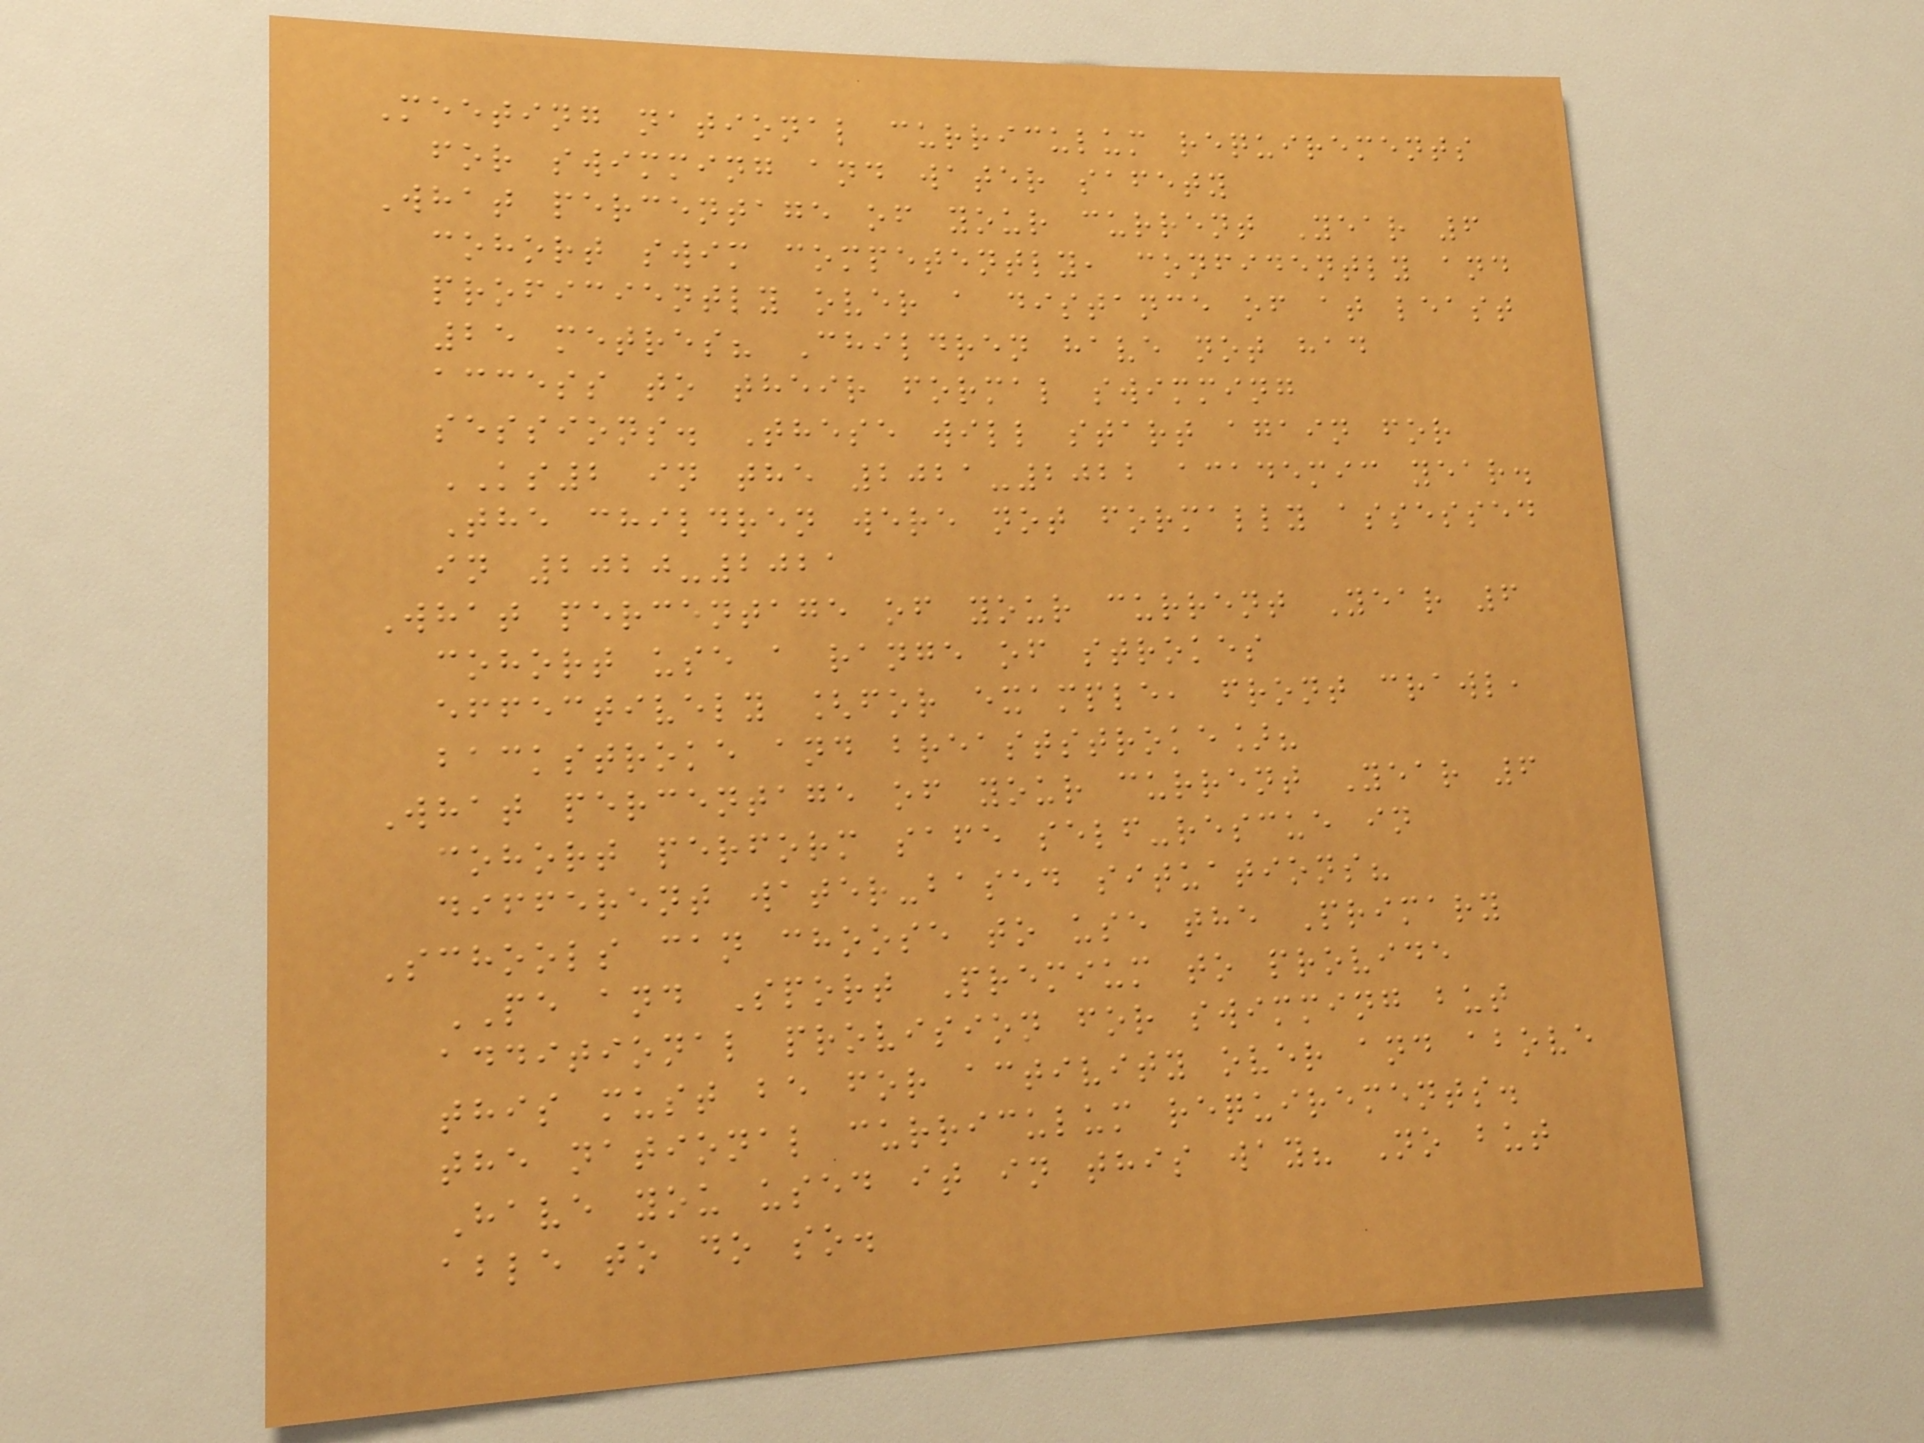Meeting national curriculum requirements
for swimming and water safety
What percentage of your current Year 6
cohort swim competently, confidently and
proficiently over a distance of at least
25 metres? Children have not had
access to their formal swimming
sessions. These will start again for
KS2 in the 2021-2022 academic year.
The children were not formally assessed
in 2020-2021
What percentage of your current Year 6
cohort use a range of strokes
effectively [for example, front crawl,
backstroke and breaststroke]?
What percentage of your current Year 6
cohort perform safe self-rescue in
different water-based situations?
Schools can choose to use the Primary
PE and Sport Premium to provide
additional provision for swimming but
this must be for activity over and above
the national curriculum requirements.
Have you used it in this way? No but
able to do so.
